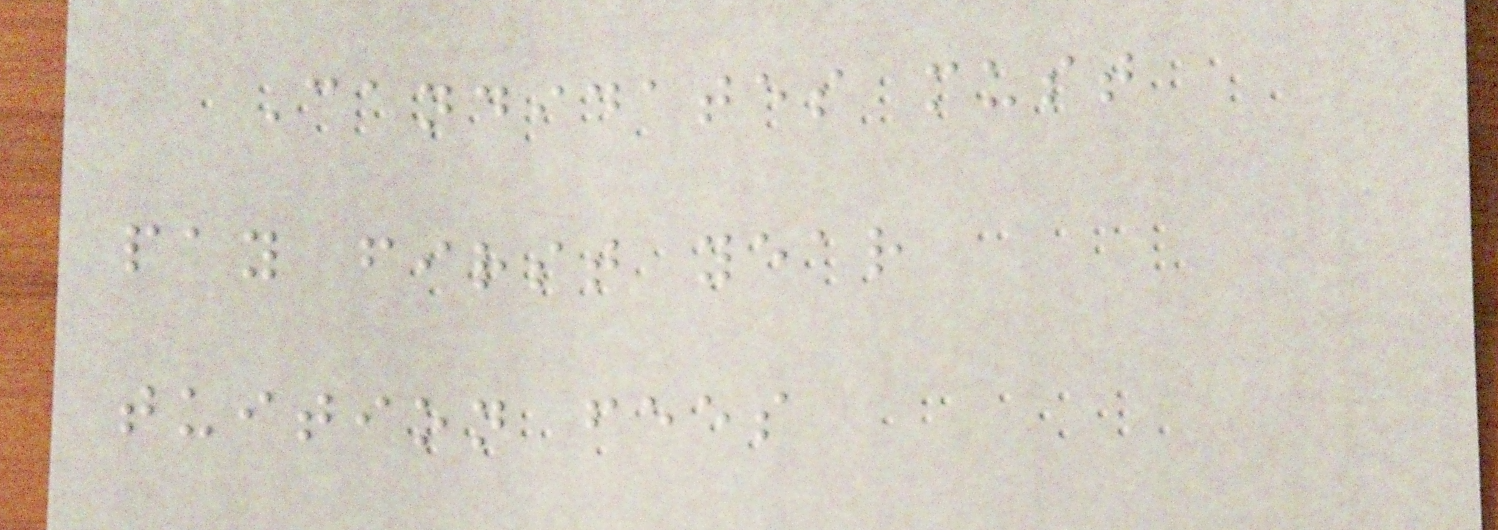Candidates must
pay first year
tuition fees
